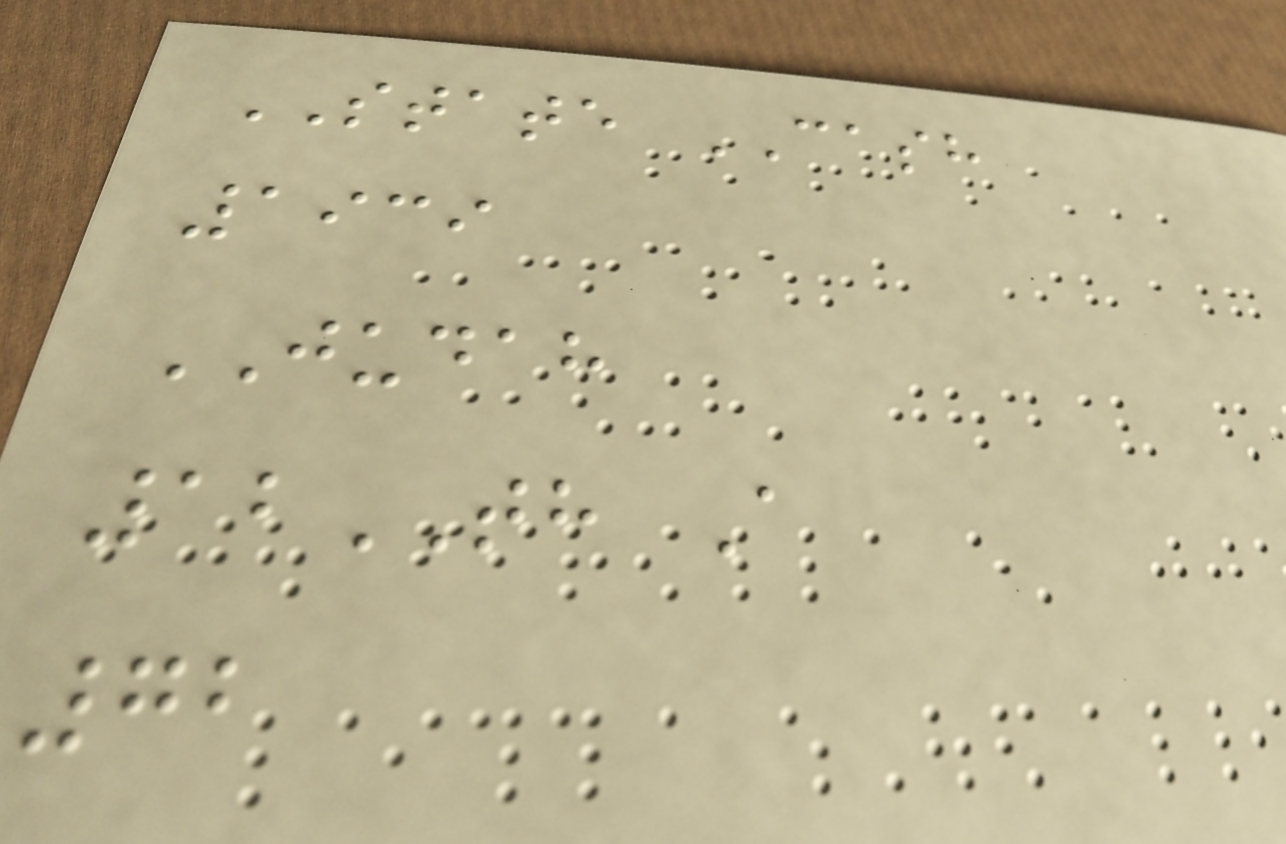STATE CASH
1939
JUDAH
12TH A
72
